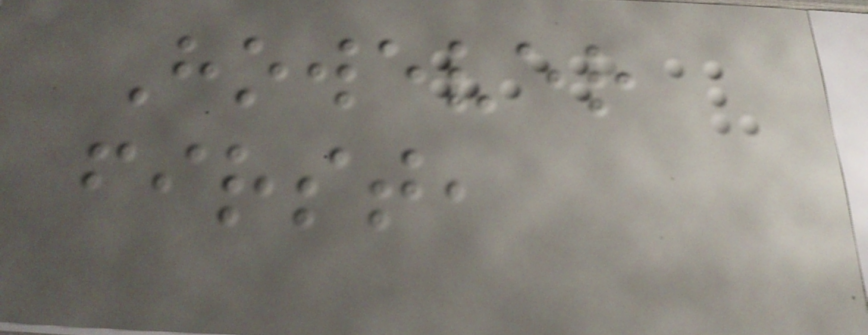However
first,
